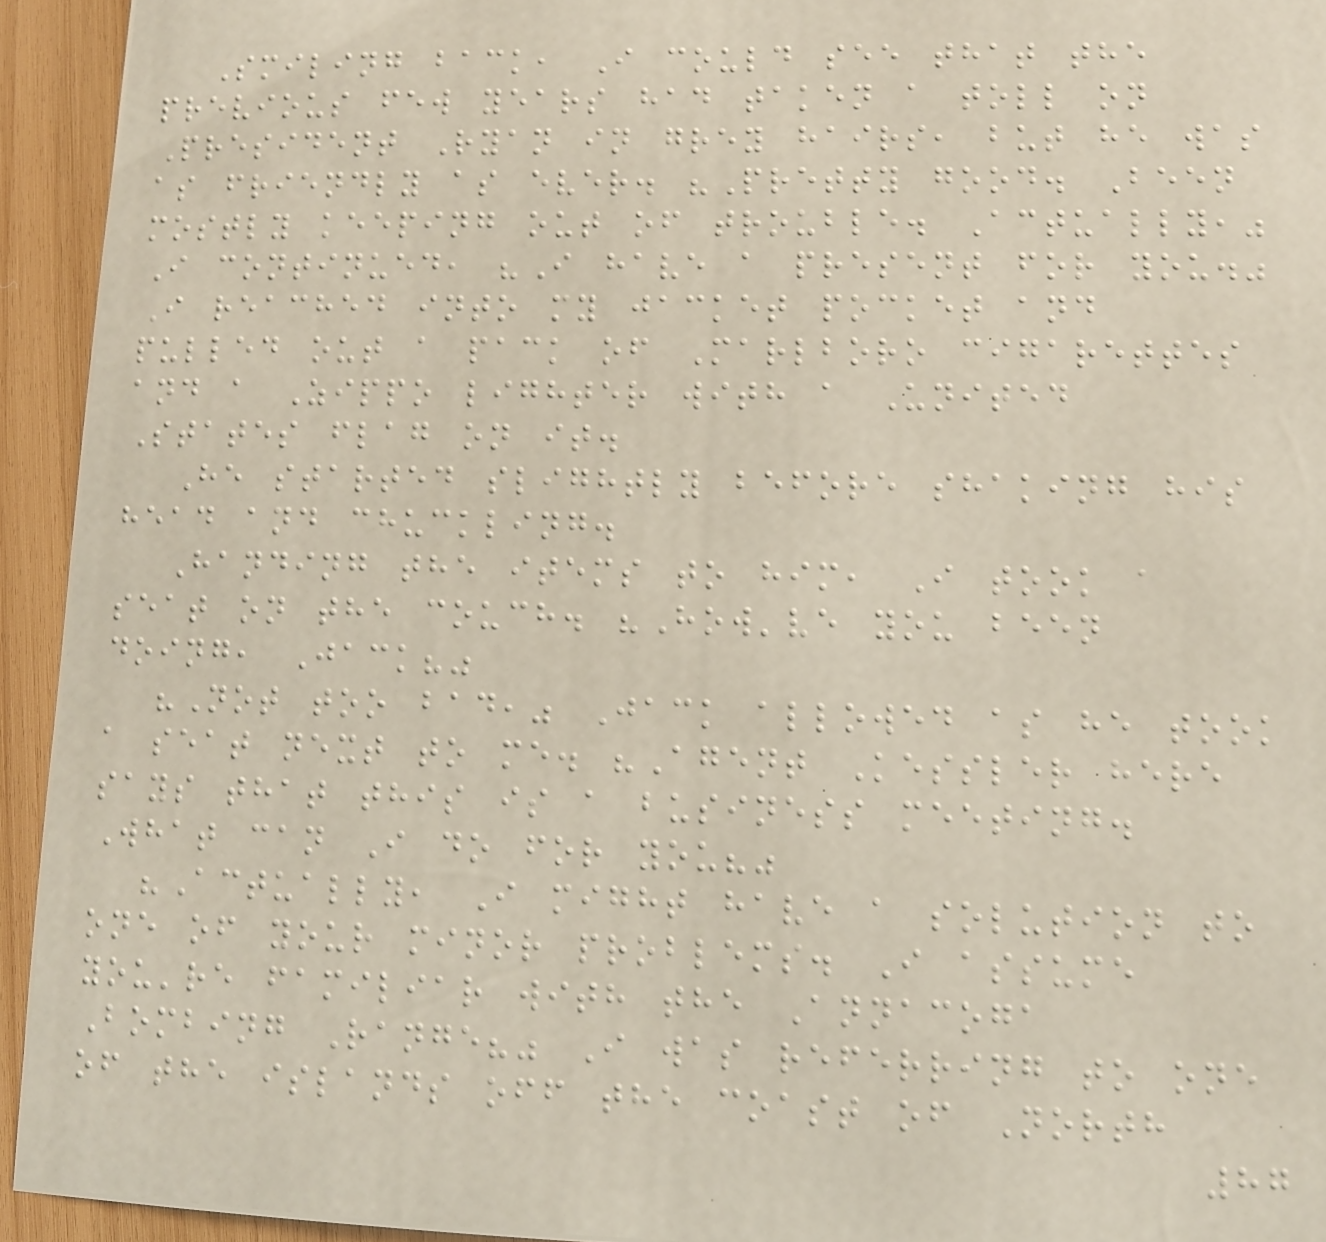Smiling back, I could see that the
previous few years had taken a toll on
President Ryan in grey hairs, but he was
as friendly as ever. "Pretty good. Been
mostly keeping out of trouble. Actually,"
I continued, "I have a present for you."
I reached into my jacket pocket and
pulled out a pack of Marlboro cigarettes
and a Zippo lighter with a United
States flag on it.
He started slightly before shaking his
head and chuckling.
Handing the items to him, I took a
seat on the couch. "How've you been
doing, Jack?"
"Not too bad," Jack allowed as he took
a seat next to me. "Agent Kessler here
says that this is a business meeting.
What can I do for you?"
"Actually, I might have a solution to
one of your minor problems. I assume
you're familiar with the Annacoga
Bombing Range?" I was referring to one
of the islands off the coast of North
87
